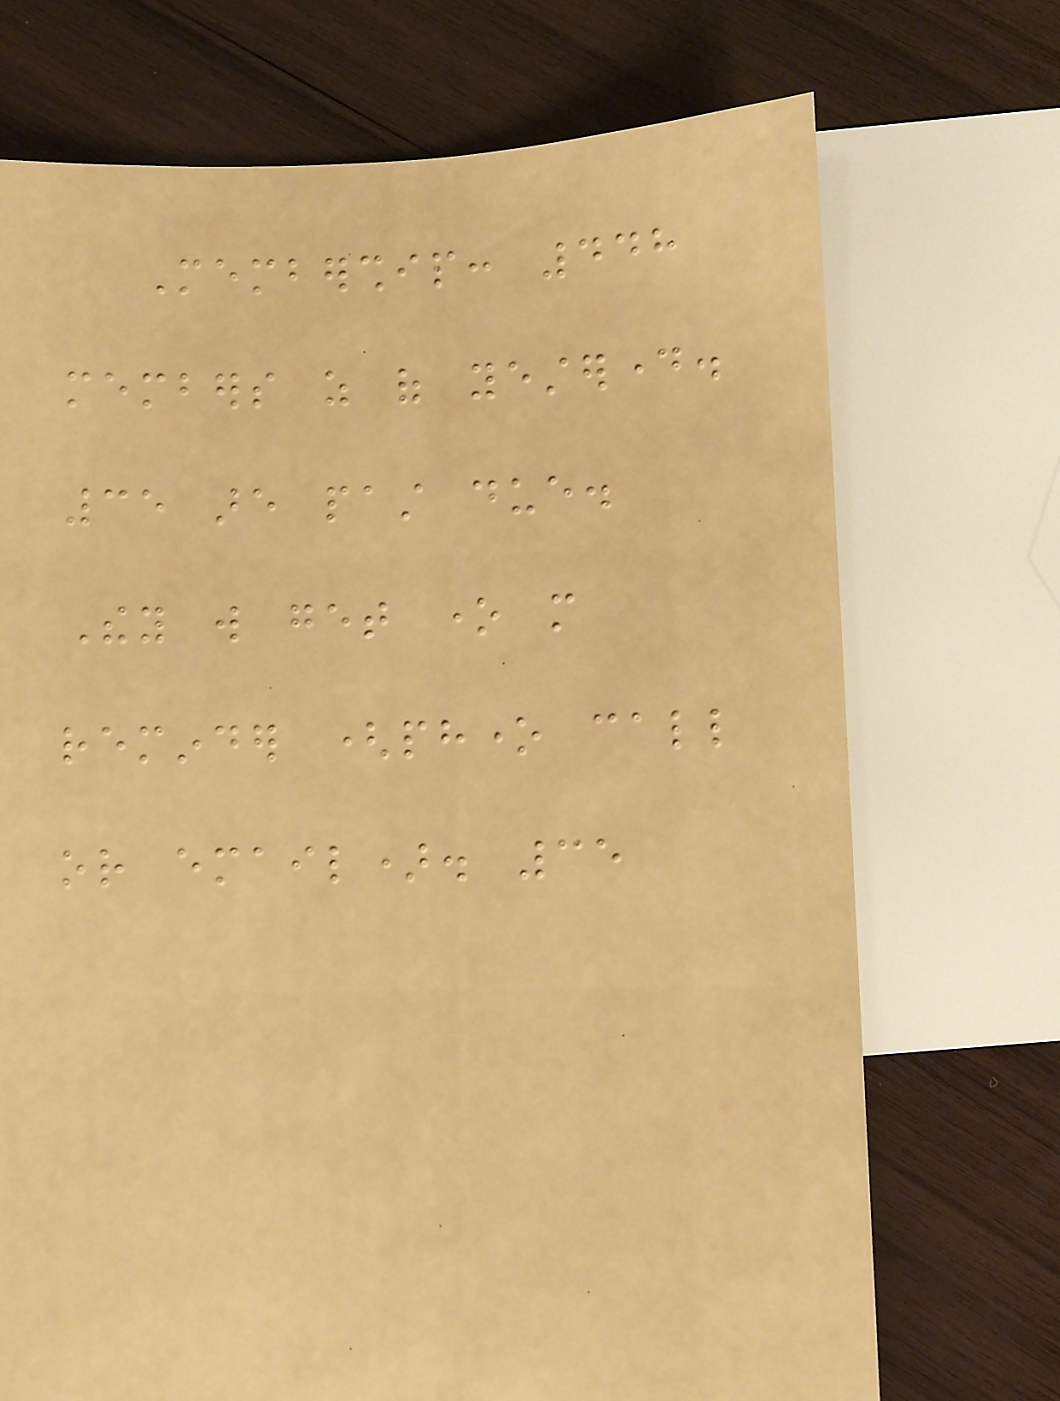Membership: 448
members as of yesterday.
35 are past due.
They will get one more
reminder (phone call
or email). 35
